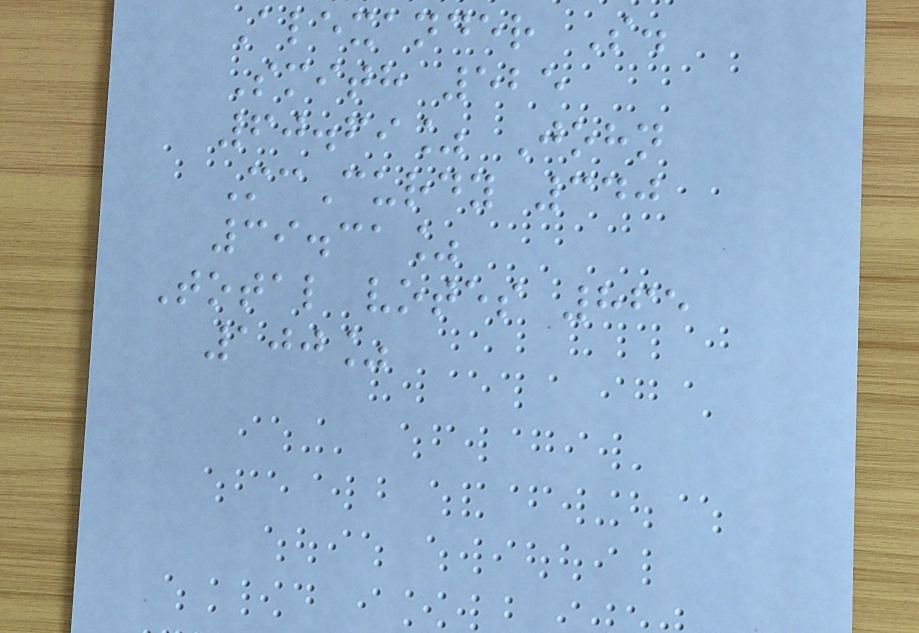Alexander S.
Smith 525
60.69% John
McCurdy 340
39.31%
Total votes 865
100%
